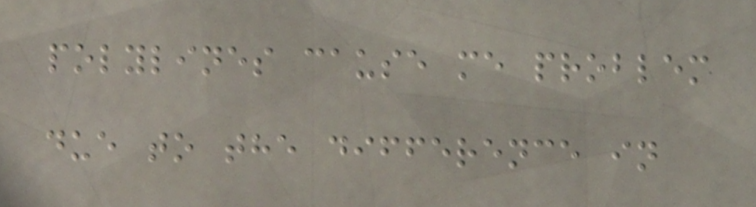polylines cause me problem
due to the difference in
